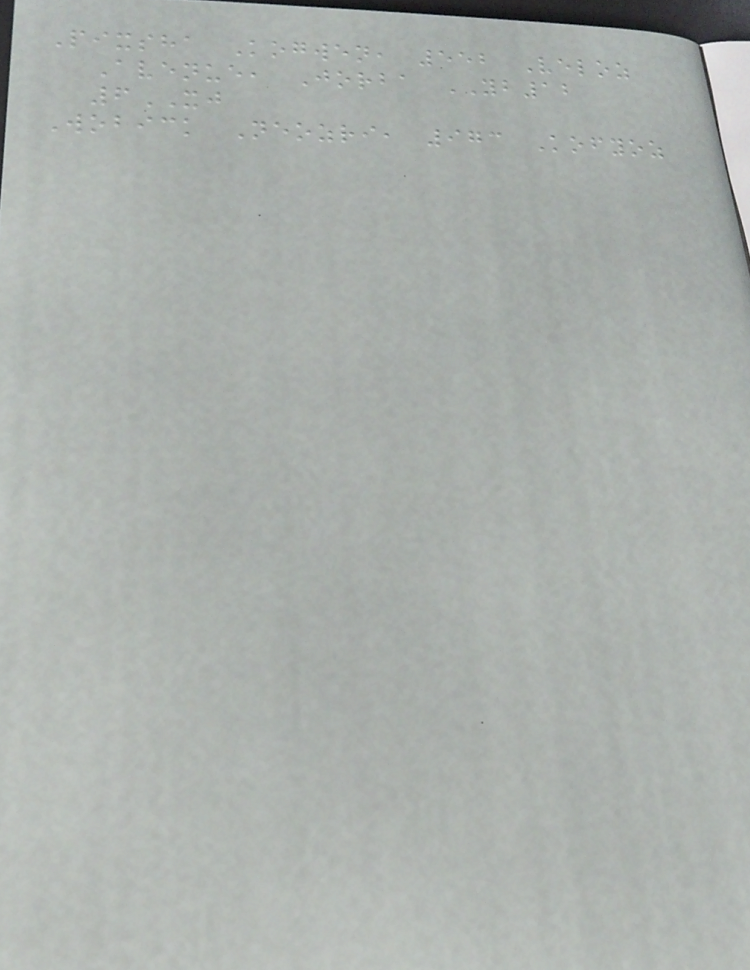Pixsha Kogwen, 552 Veloz
Avenue, Jorba YB12
6XJ
Wobick Neozri, 973 Kofyoz
